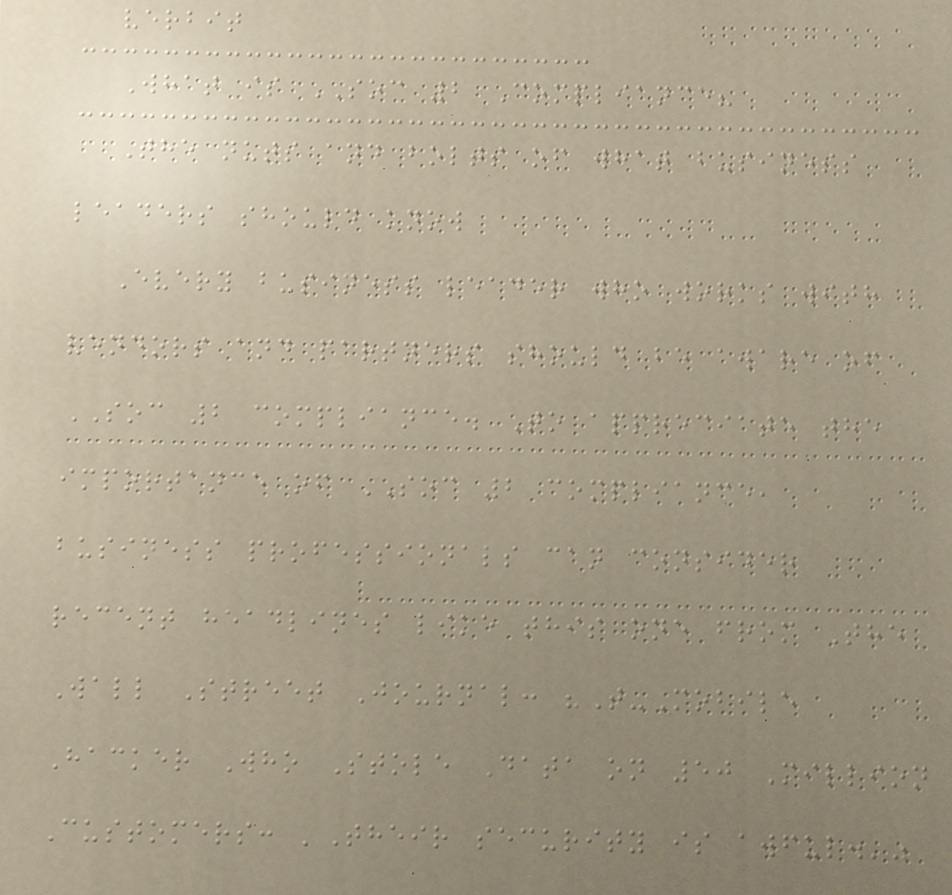verbit
What is SOC 2 Compliance?
The nuts and bolts of what business
leaders should know
Every business leader who works with
vendors and partners should be aware of
SOC 2 compliance. To appreciate the
importance of SOC 2 compliance,
business professionals can consider
recent headlines like this one from The
Wall Street Journal: "T-Mobile
Hacker Who Stole Data on 50 Million
Customers: 'Their security is awful.'"
